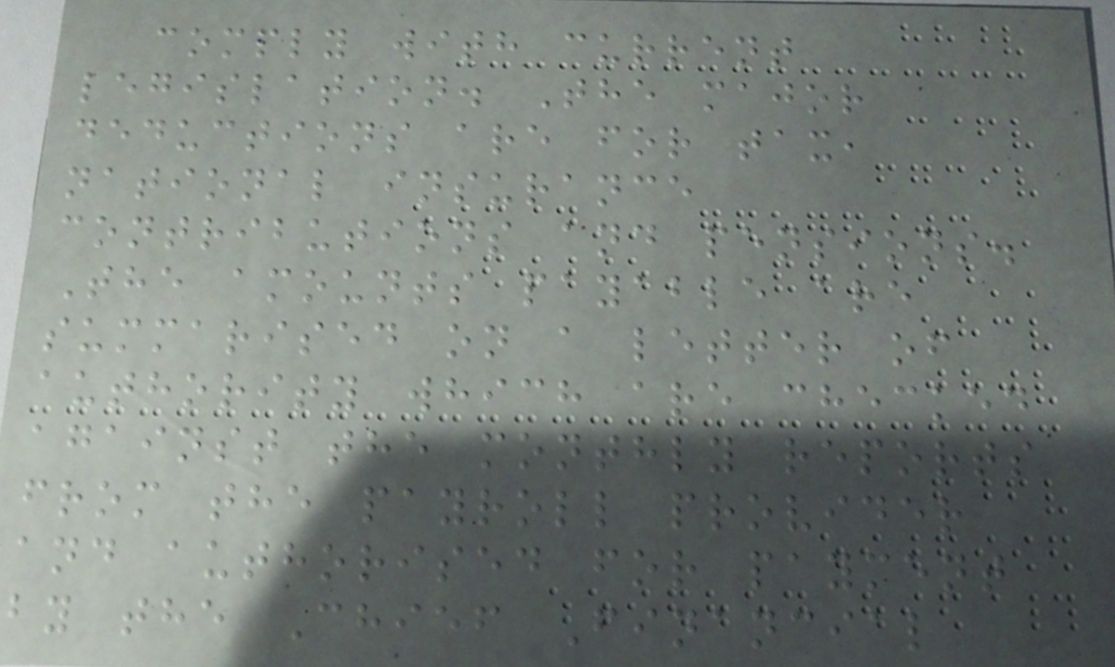comply with current
legislation. The major
deductions are for tax,
national insurance
contributions and pensions.
The amounts payable are
summarised on a letter of
authority which are checked
against the monthly reports
from the payroll provider
and authorised for payment
by the Chief Financial
